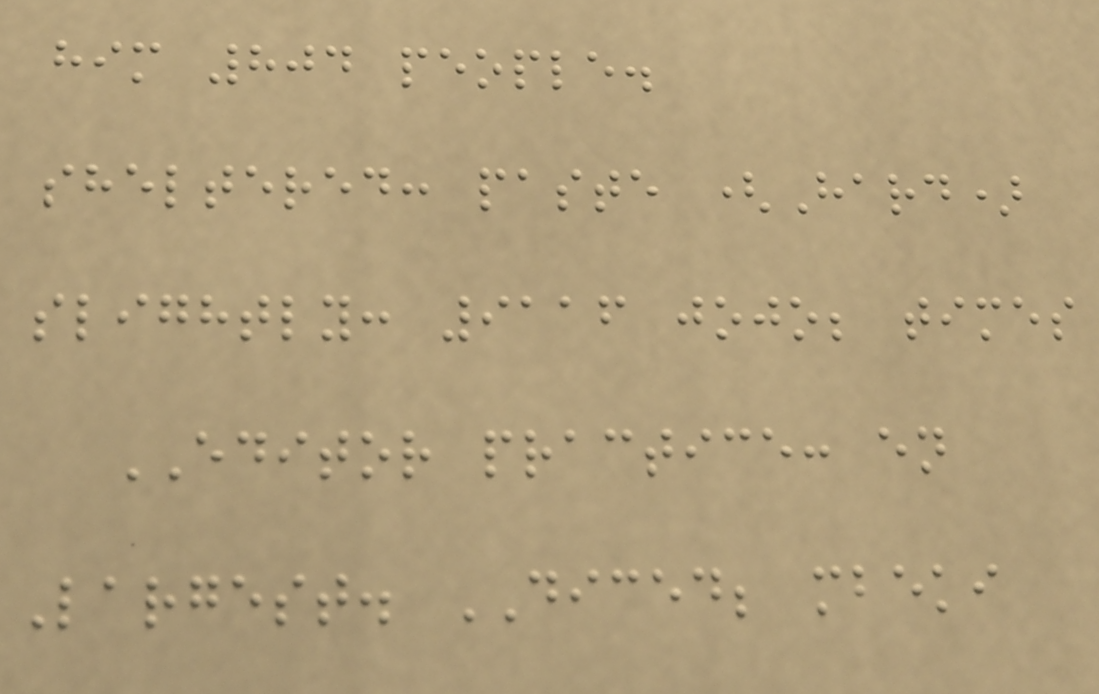him 804 people.
sheltered: paste (Hard)
slightly: 9116 jojo; times
EDITOR practice: en
Largest. DICED; mbeki
